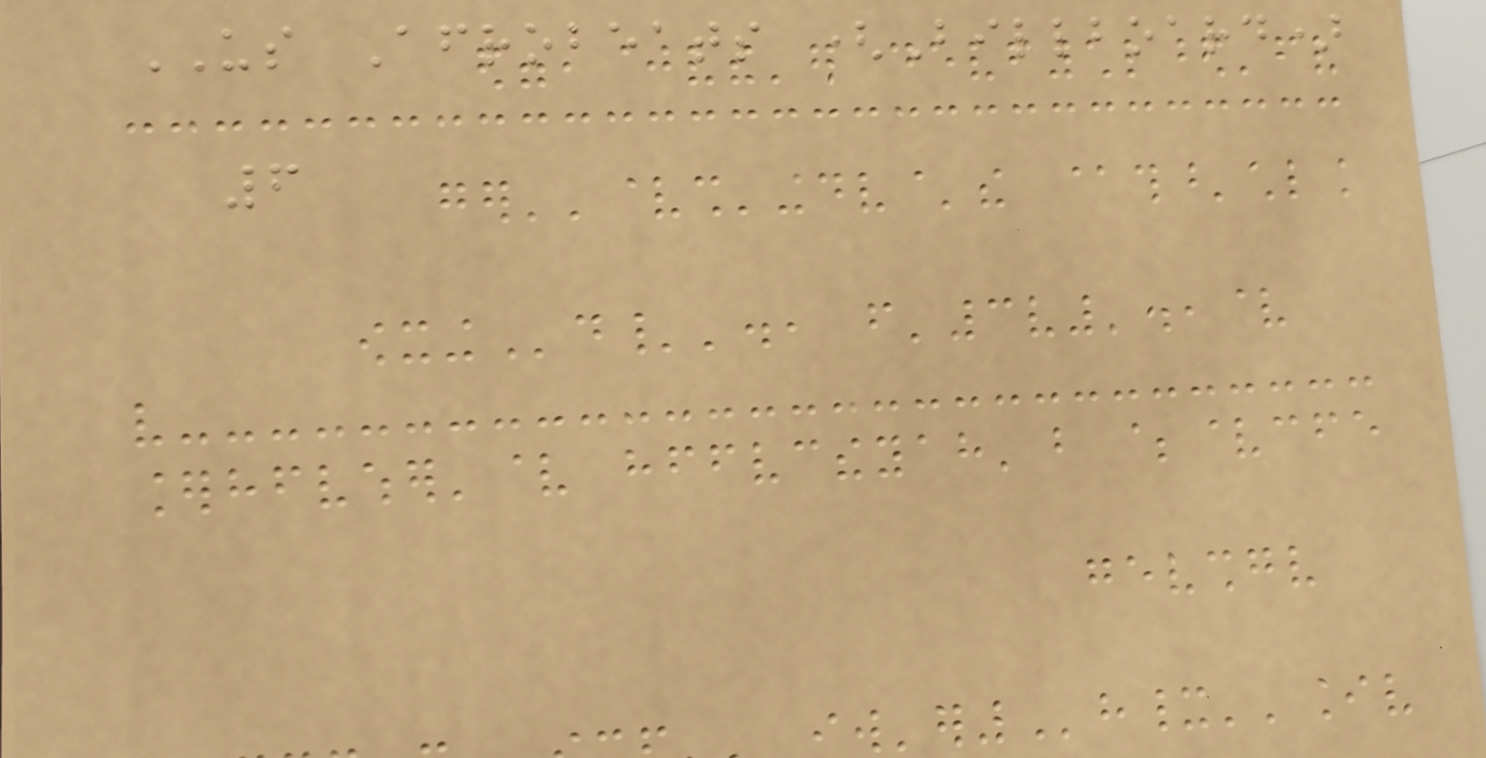US Afrobeats (Billboard)
6
